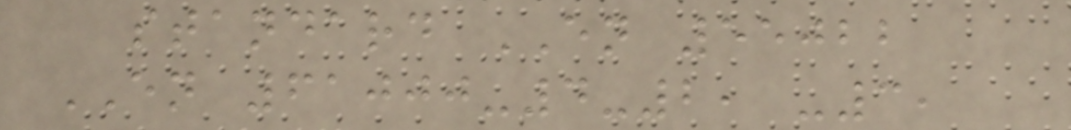standard EN 55022
EN 61000-4-2, -3,
